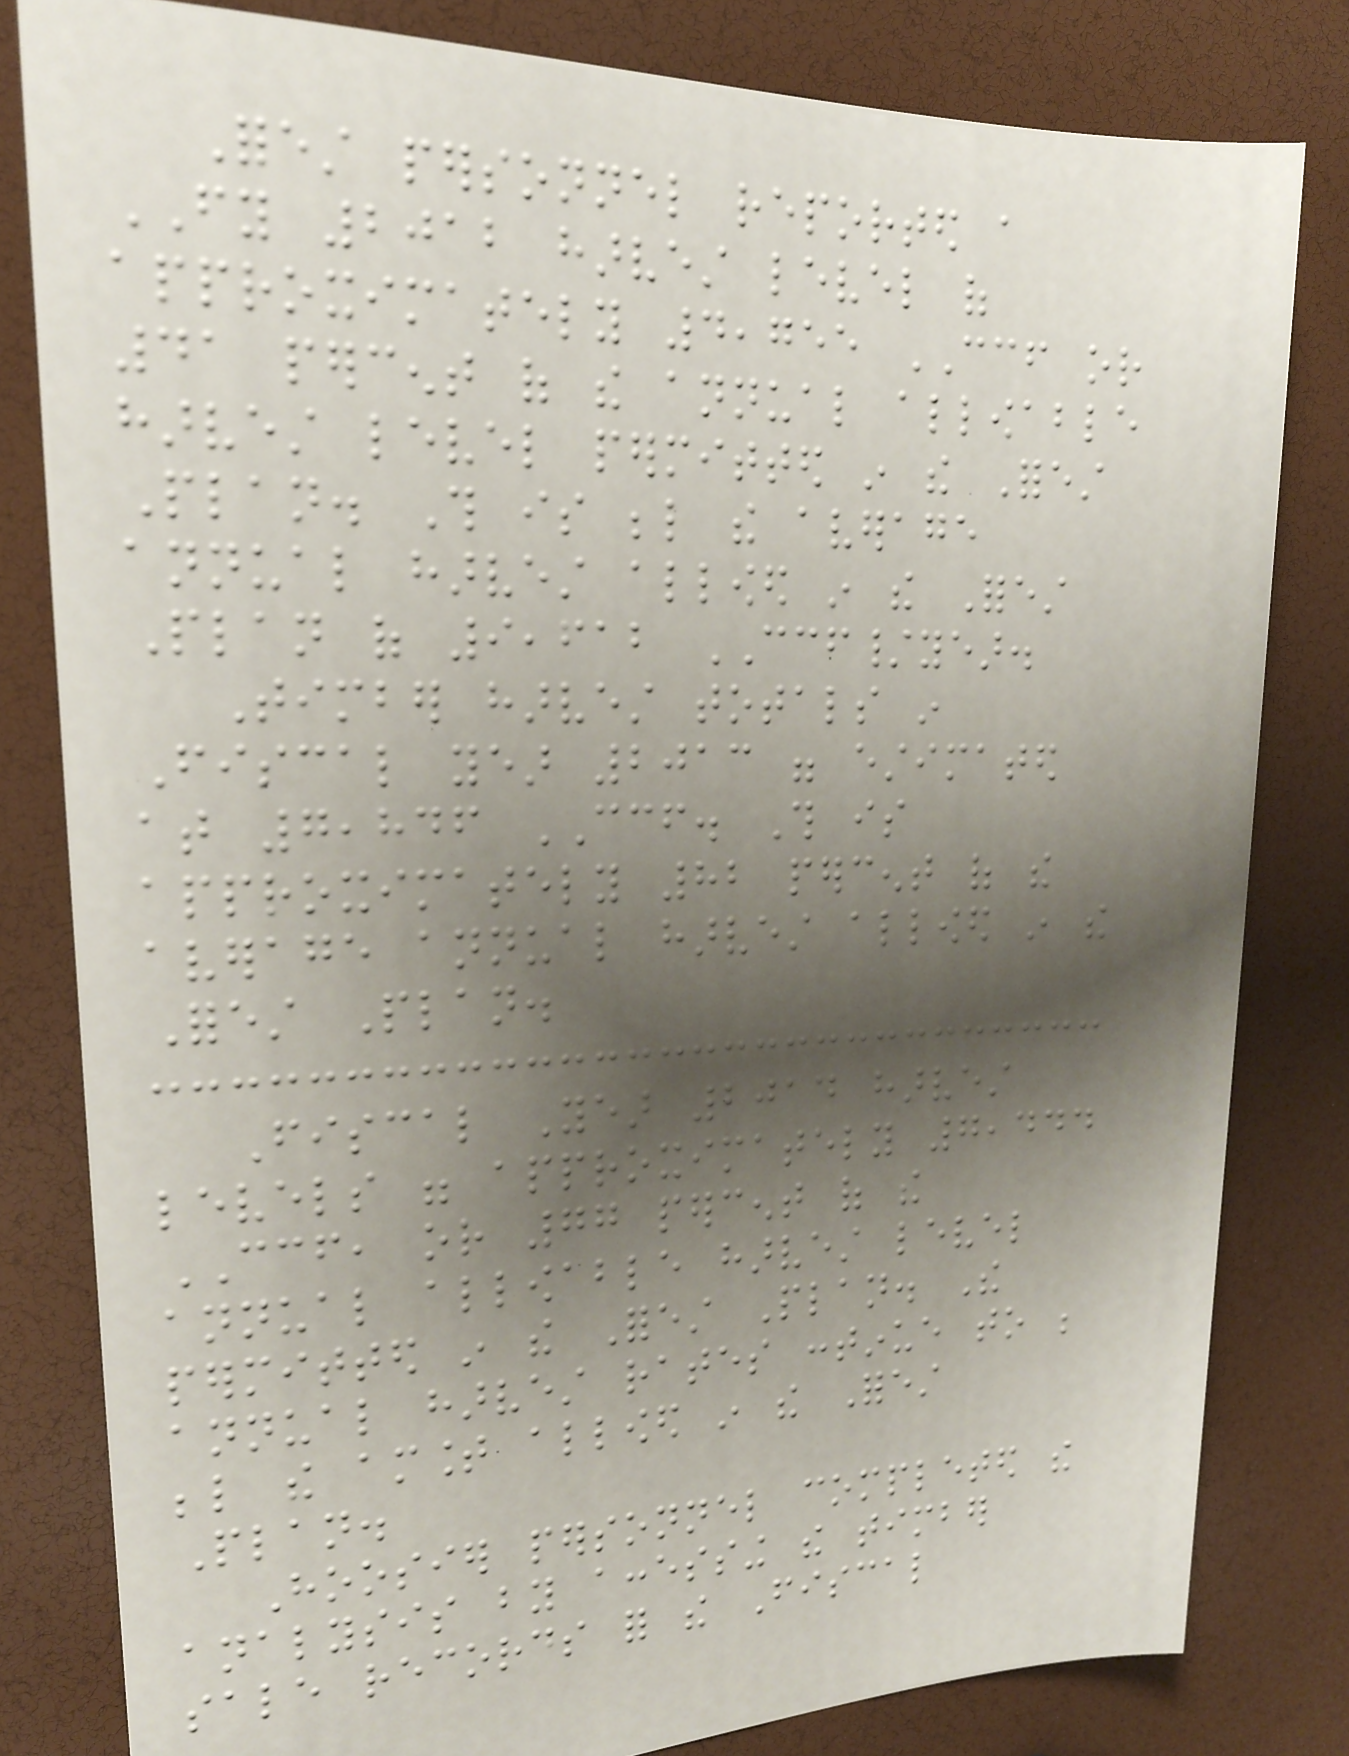Forest personnel reported a
FY 2012 harvest level of
approximately 4,755 CCF or
41 percent of the annual allowable
harvest level permitted in the Forest
Plan. This is below the average
annual harvest allowed in the Forest
Plan of 9,612 CCF/year.
Timber harvest totals in
Fiscal year 2013 were estimated
at 7,846 CCF. This is
approximately 82 percent of the
average annual harvest allowed in the
Forest Plan.
Fiscal Year 2014 harvest
levels were approximately 7,444
CCF, or 77 percent of the
annual allowable harvest level
permitted in the Forest Plan. The
annual harvest rates continue to be
below the amount allowed in the Forest
Plan.
Hoosier personnel completed the
analysis by accessing the timber
sale records for the Fiscal
